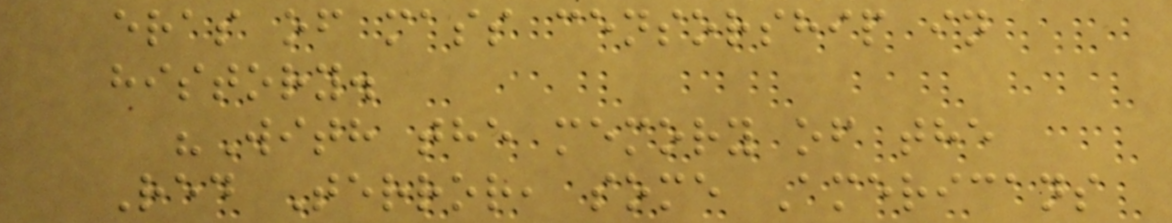eras of mass censorship in
history.
"With the memory of the
Red Terror, some Americans
